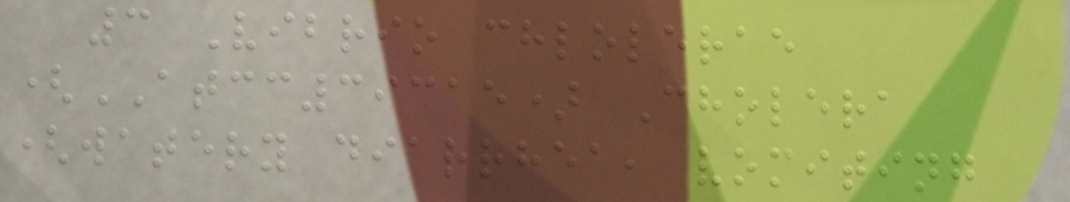3 Vibrio chlolerae
(ATCC39315) Cholera
(watery diarrhea, vomiting
